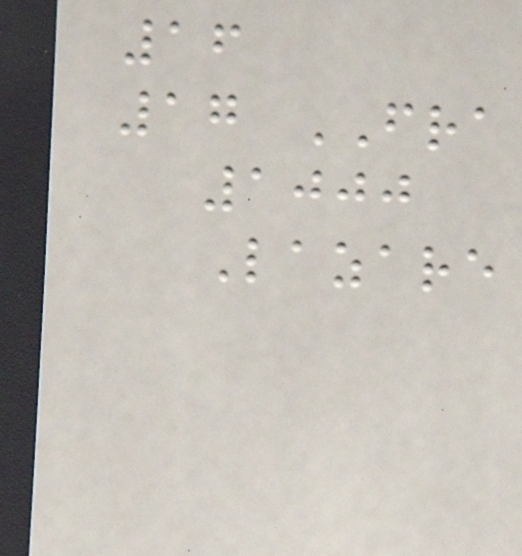16
17 FRA
1000
Lazare
